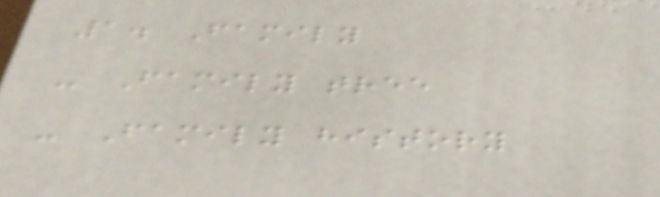1. Family
- Family tree
- Family history
